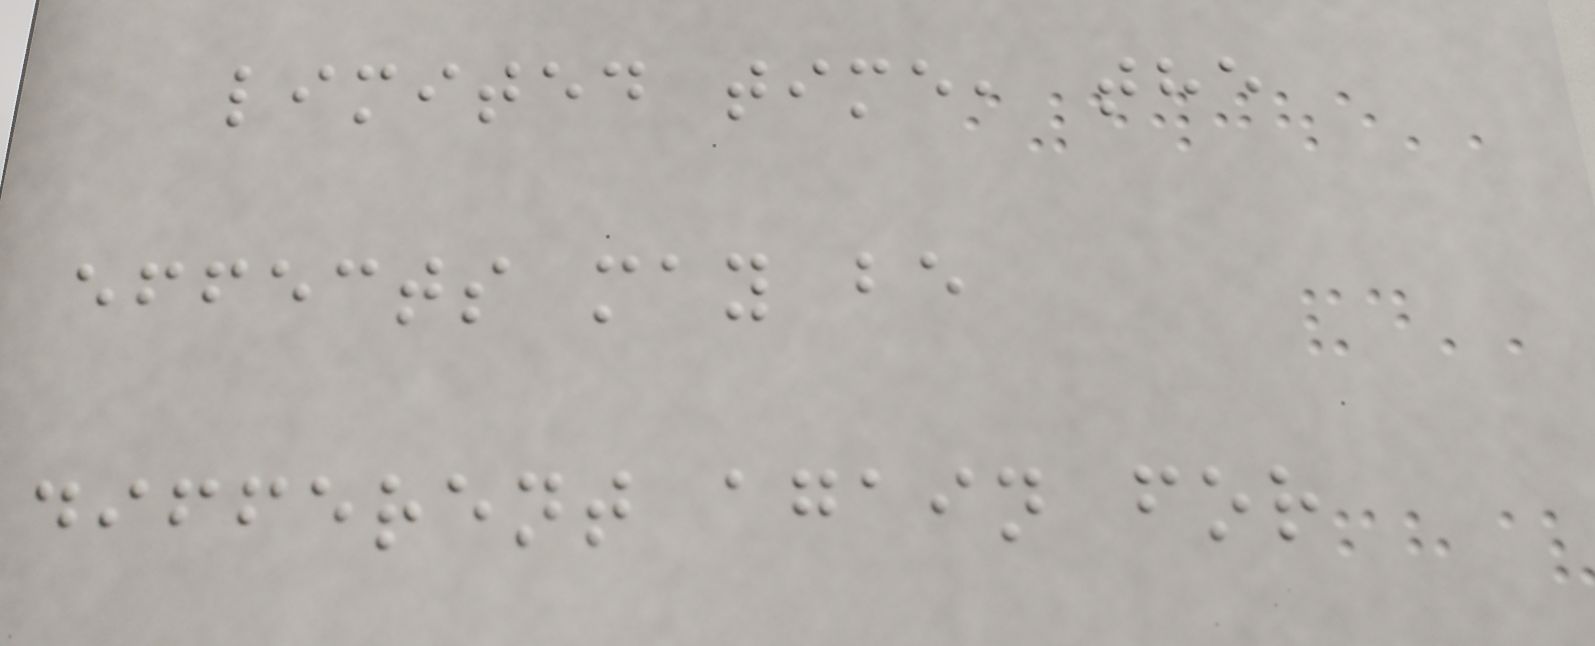limited time, the
effects may be
different again for
